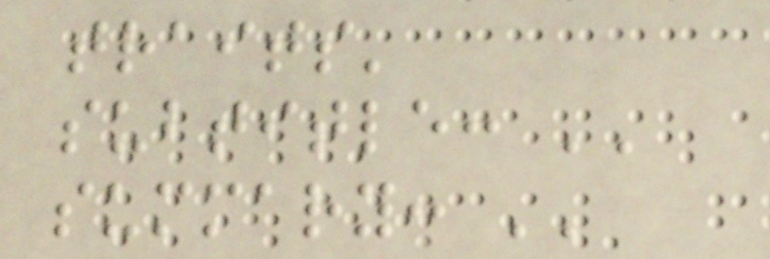traits'
subtitle: ''
summary: ''
